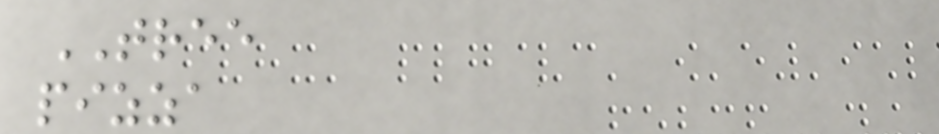TREE
pizza
